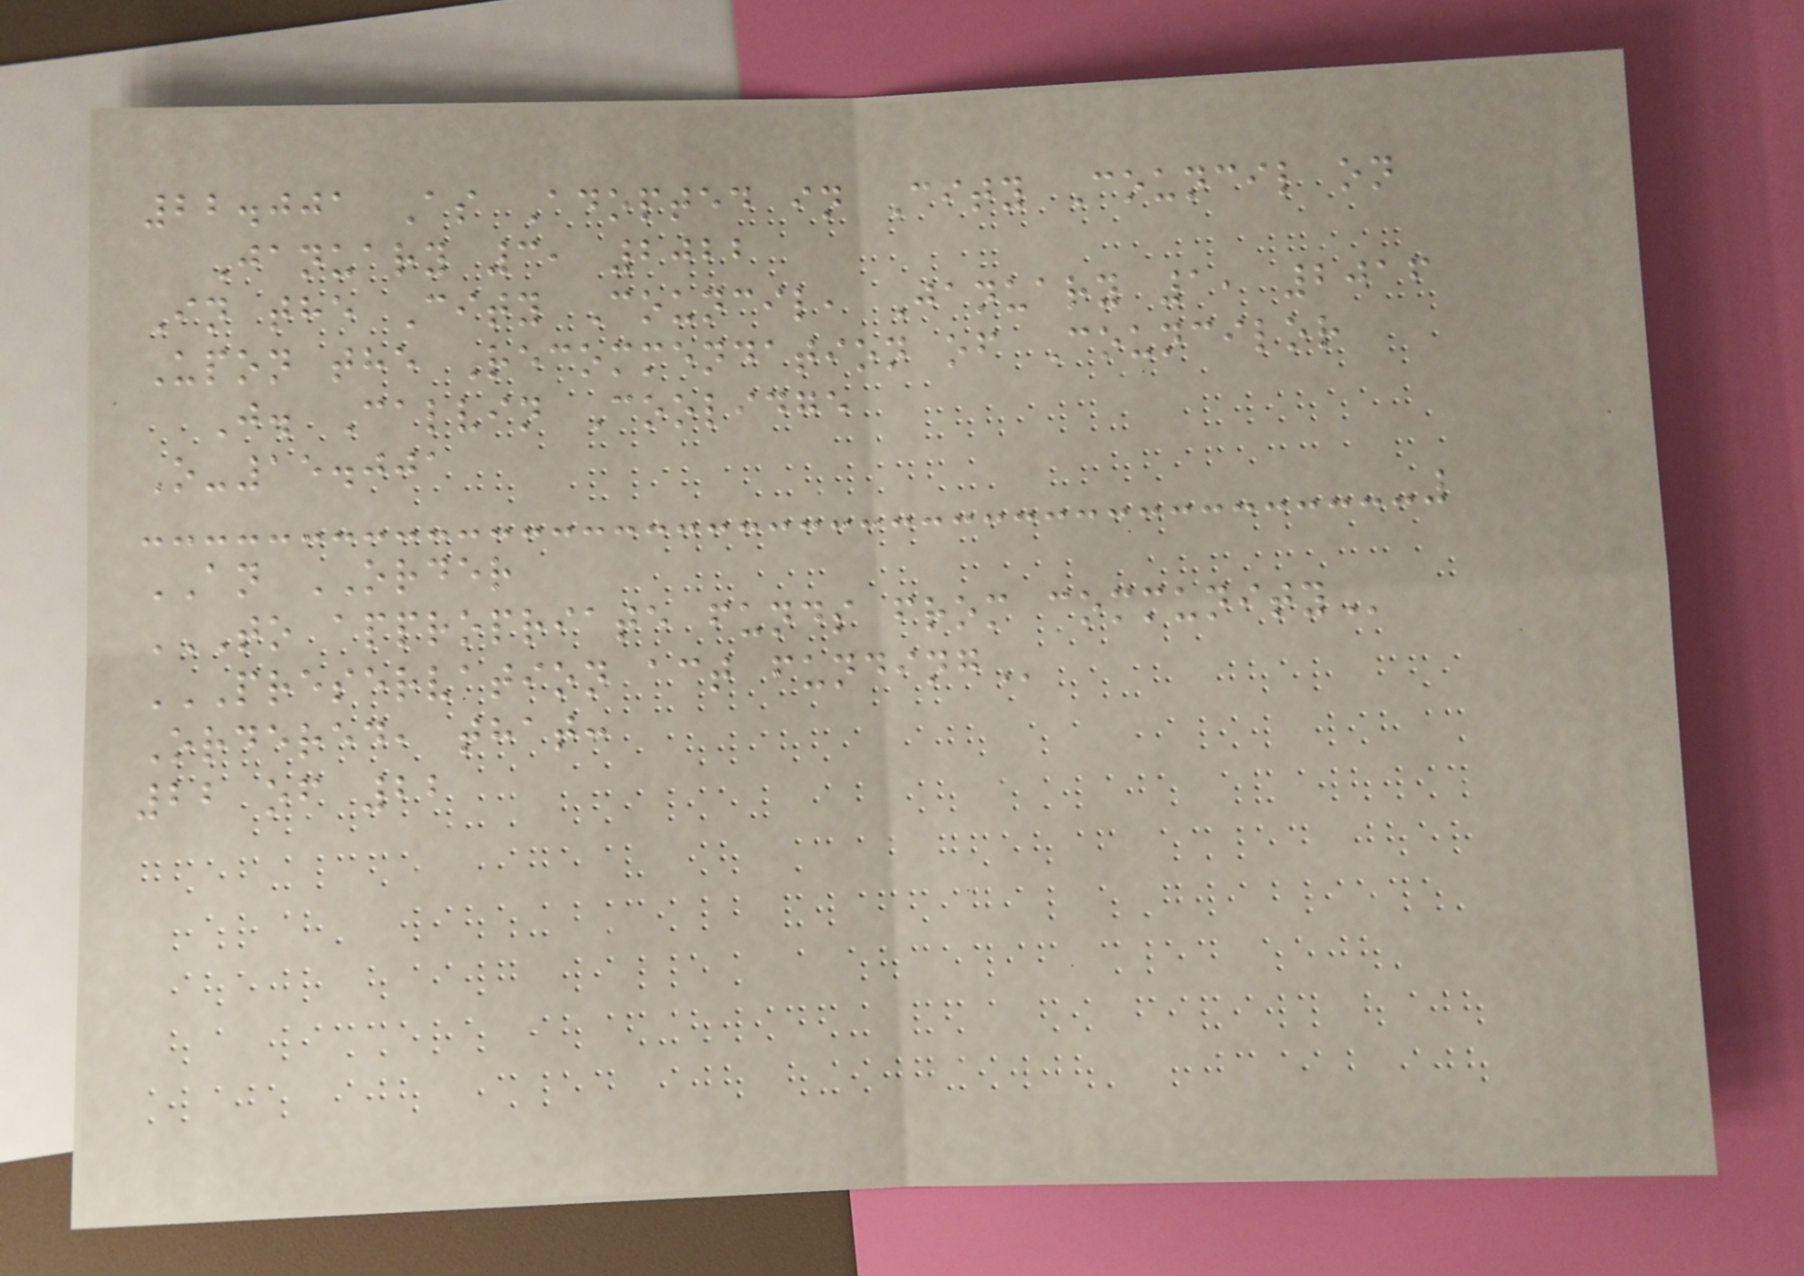22.001 As Adopted in City Council on
January 3, 2022
In the City Council, January 1, 2016
Upon the Recommendation of Councilor
J. Calvin Coolidge
O-15.001
AN ORDER
TO APPROPRIATE FUNDS FROM COMMUNITY
PRESERVATION ACT FUNDING
Ordered, that:
22 of 22
